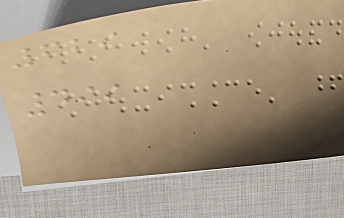629
499
